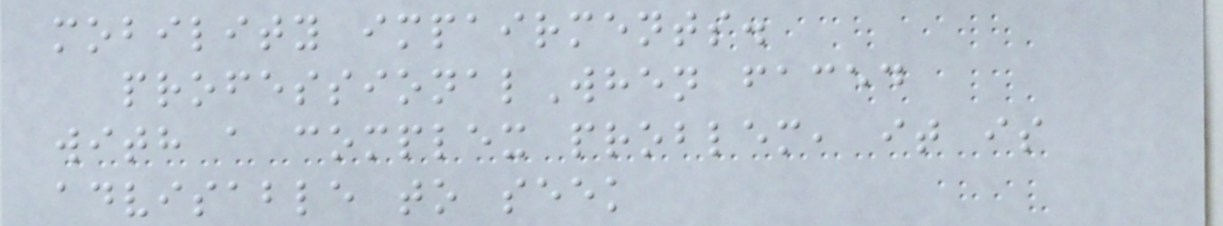mobility impairments.
professionalWhen faced
with a complex problem, it is
advisable to seek
